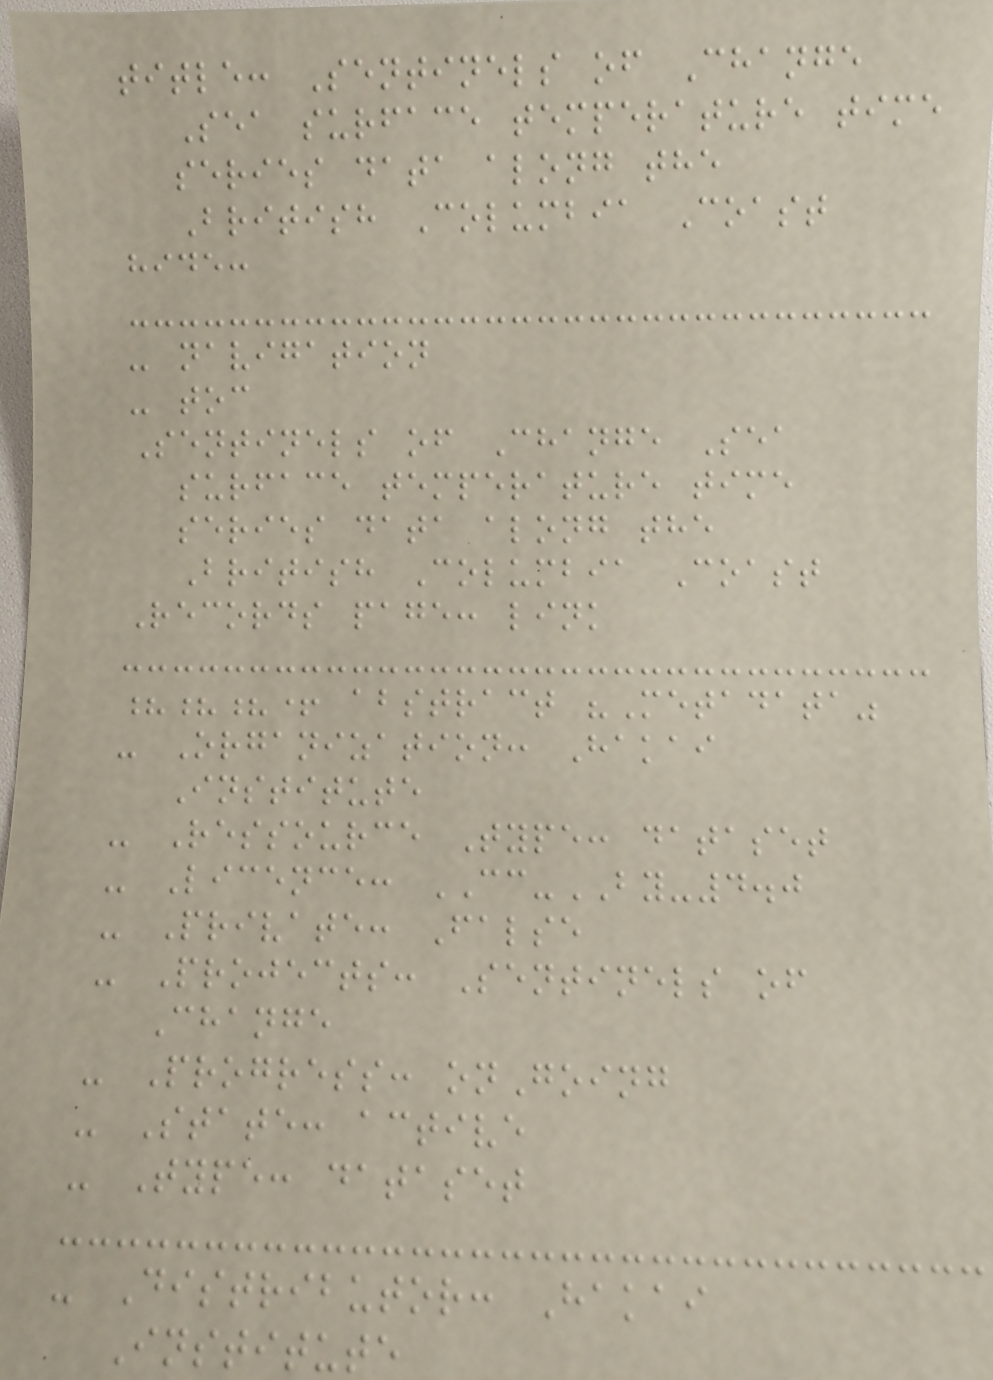title: Sentinels of Change
Sea surface temperature time
series data along the
British Columbia Coast
hide:
- navigation
- toc
Sentinels of Change Sea
surface temperature time
series data along the
British Columbia Coast
Records page: link
???+ abstract "Metadata"
- Organization: Hakai
Institute
- Ressource Type: dataset
- Licence: CC-BY-4.0
- Private: False
- Projects: Sentinels of
Change
- Progress: onGoing
- State: active
- Type: dataset
- Distributor: Hakai
Institute
